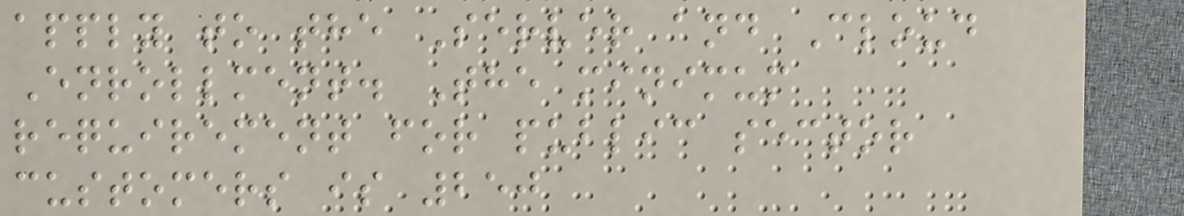apply to the Server and Cloud
Enrollment. The minimum
requirement for public sector
customers is 250
